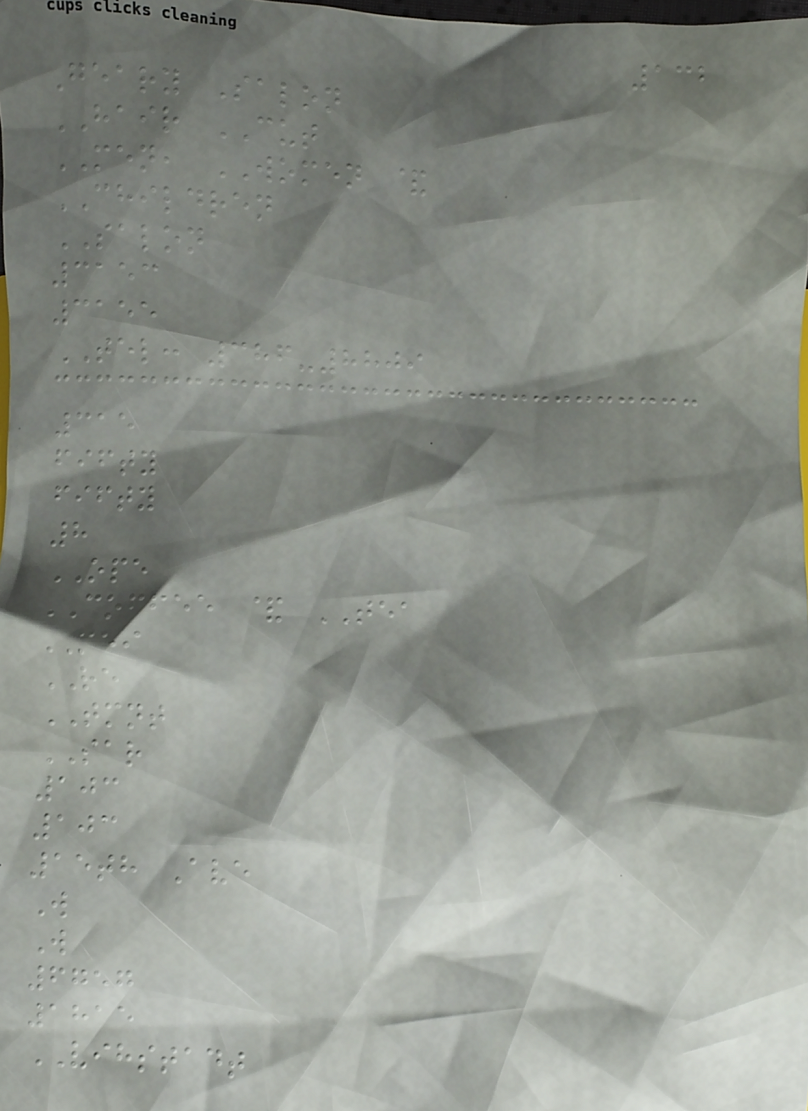132
Geary Salon
HAIR CUT
MEN, WOMEN &
CHILDREN
SALON
3153
3155
TEL: 386-8809
315
fifty
fifty
8
OPE
COFFEE & TEA
MEI
RE
TMNT
SAR
103
103
15th Ave
W
W
6757
1815
VIHSTADT
